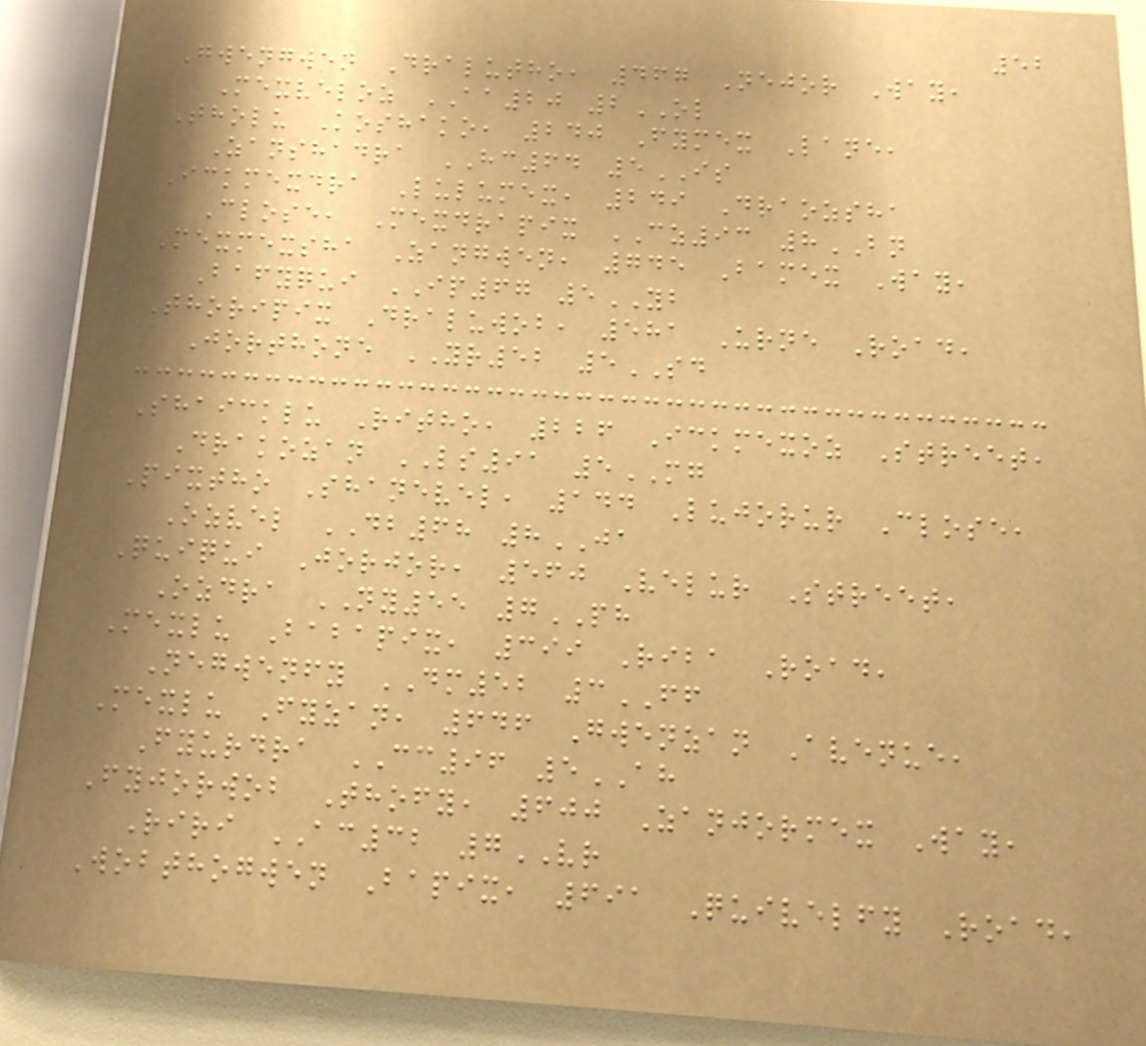52
Gwengwen Dralutho, 467 Nejor Way,
Mexveloz AA20 2OL
Tholu Koshako, 240 Fymex Lane,
Zanshadra HC64 5IS
Ickmexdra Lulumex, 249 Draozsha
Close, Mexdrapix CZ93 8BN
Mexmexsha Zangwen, 745 Bamex Way,
Bafyqui IP67 5YB
Thoripix Draluwob, 581 Urne Road,
Jorthone YR52 5SD
Shaicklu Ritho, 226 Ickmexoz Street,
Drakozan LS91 5MG
Pixtho Shanevel, 144 Lujorur Close,
Ozvel DB68 8JA
Quiqui Jorjor, 560 Velur Street,
Ozdra NY55 7PH
Mexlu Babapix, 399 Riba Road,
Negwenfy DM52 3FF
Mexlu Fyzan, 646 Gwenzan Avenue,
Fyurdra CC96 5AH
Fyjorwob Thofy, 600 Zanjormex Way,
Riri AC32 7VR
Wobthogwen Bapix, 691 Quivelfy Road,
